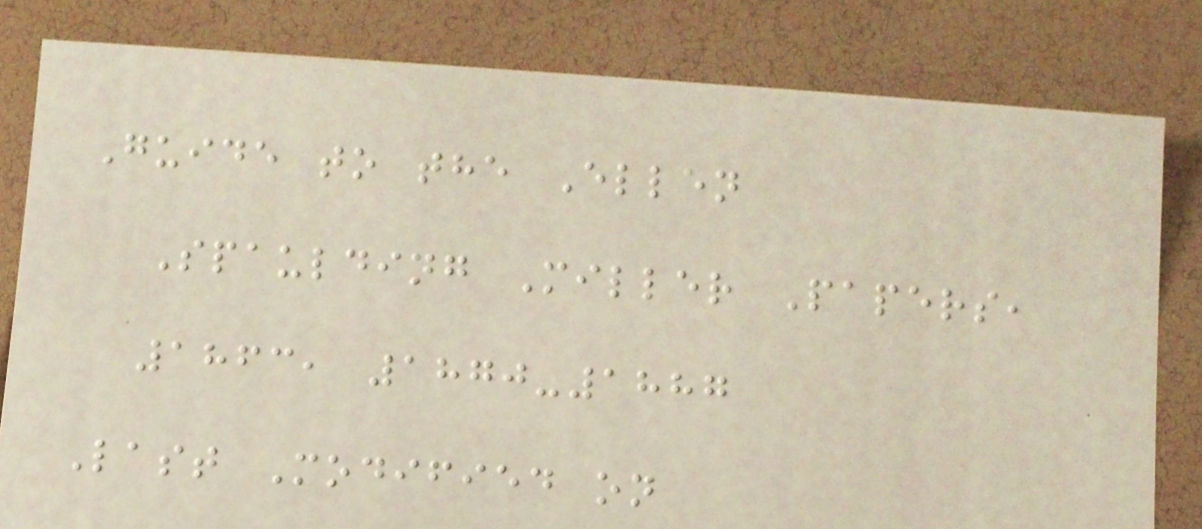Guide to the Ellen
Spaulding Miller Papers,
1863, 1870-1887
Last Modified on
